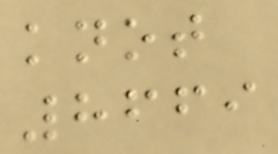knot
8669
